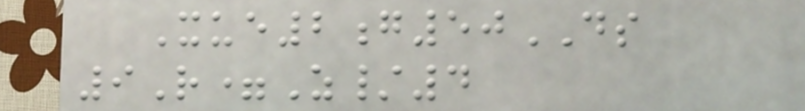Xue2g50DS
9R=Z/4
